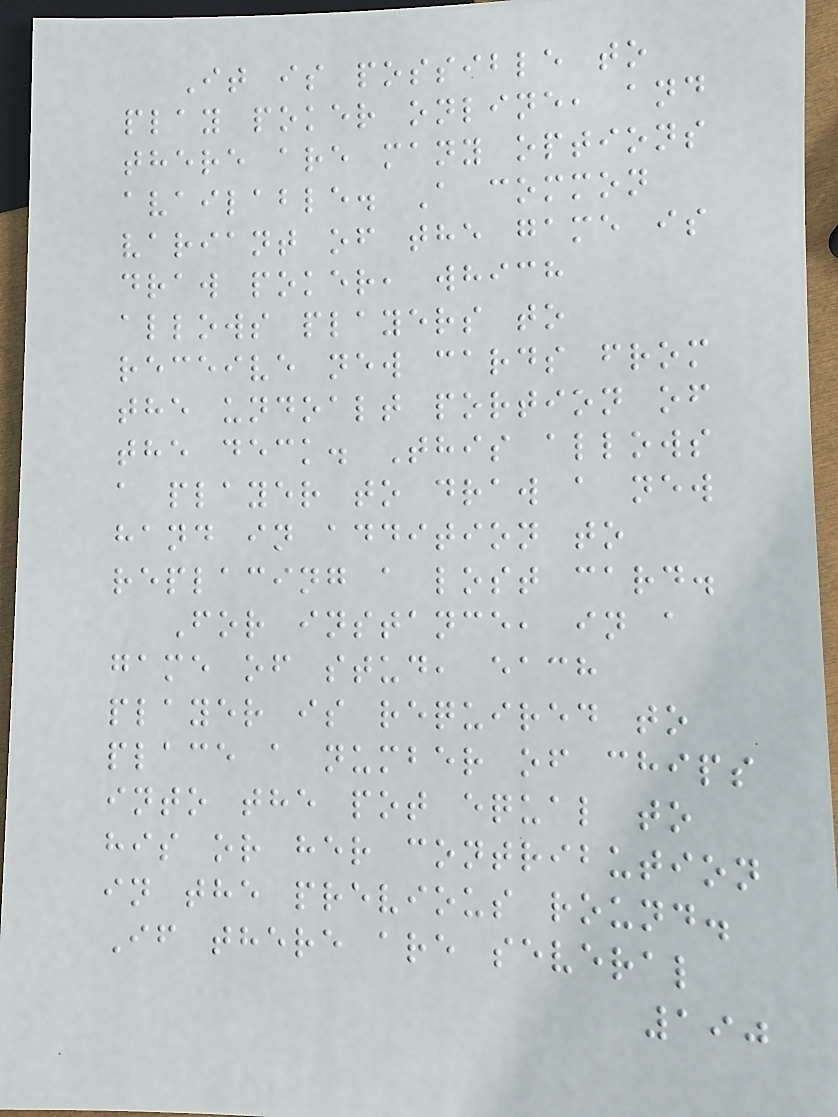It is possible to
play poker online, and
there are many options
available. A common
variant of the game is
draw poker, which
allows players to
receive new cards from
the undoalt portion of
the deck. This allows
a player to draw a new
hand in addition to
replacing a lost card.
For instance, in a
game of stud, each
player is required to
place a number of chips
into the pot equal to
his or her contribution
in the previous round.
If there are several
190
